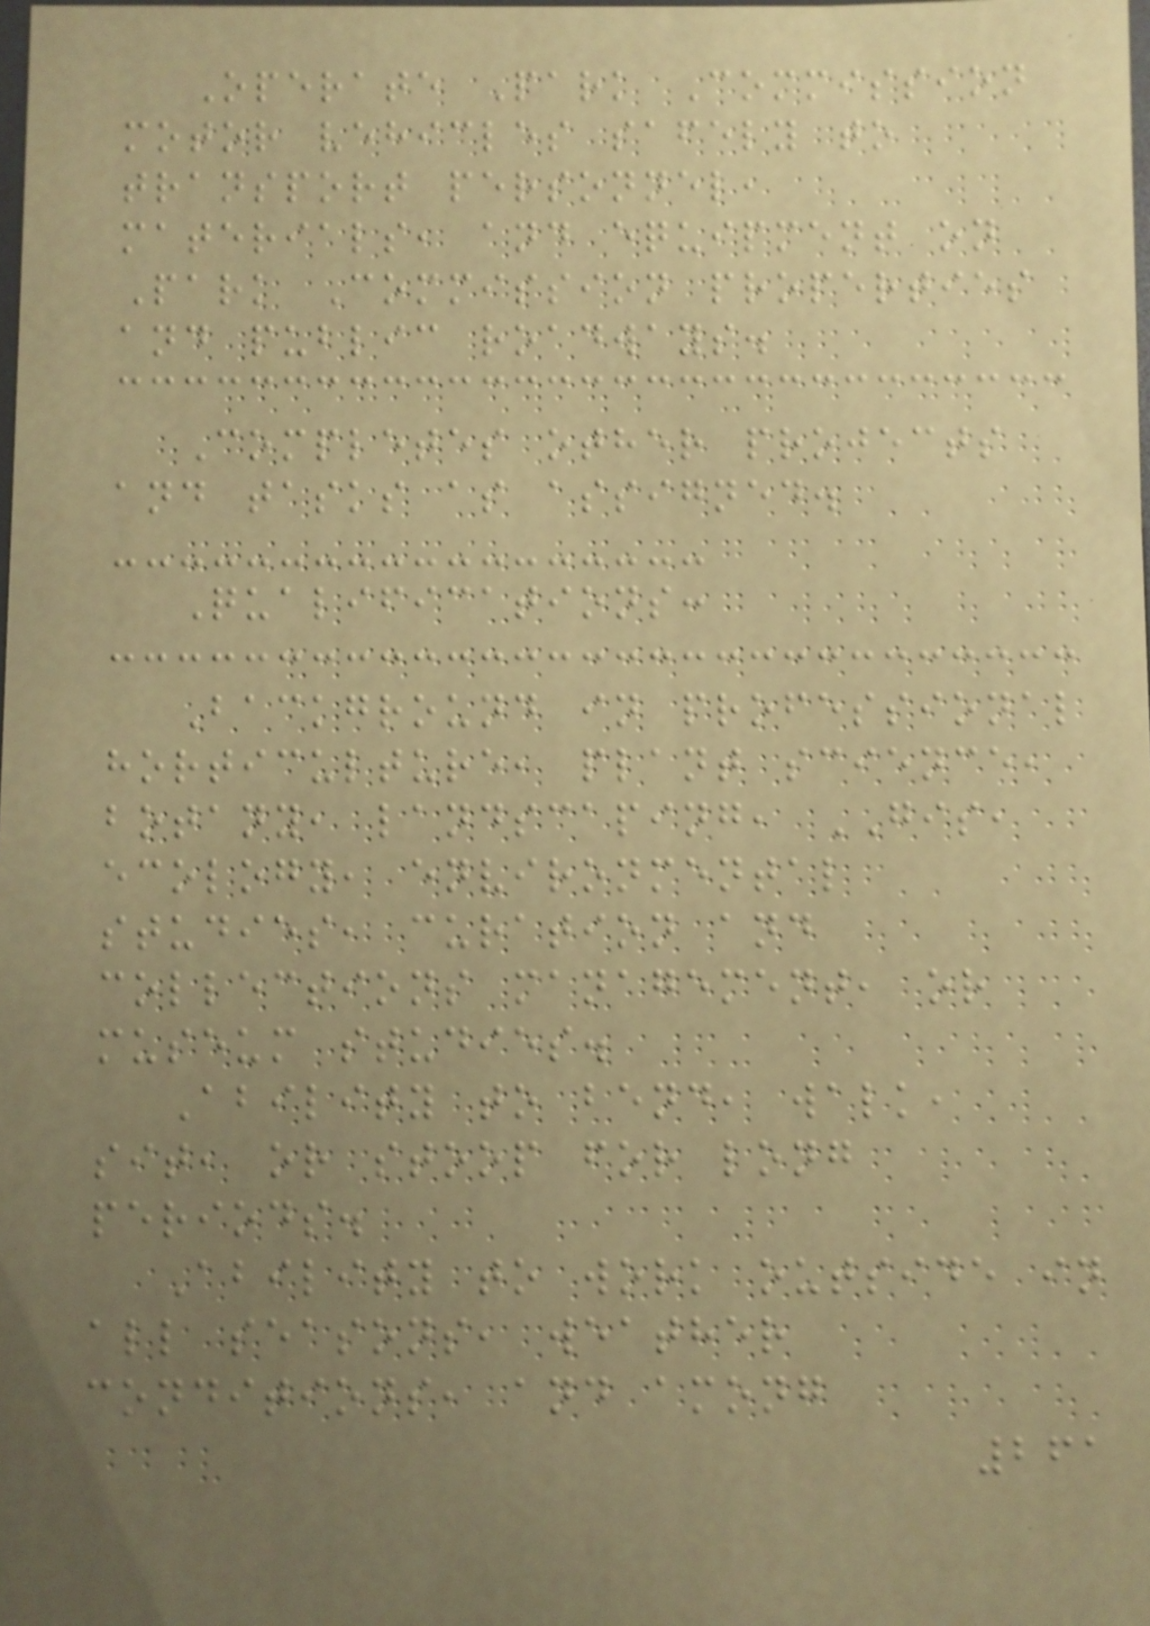Operate Park Commission
motor vehicles safely to
transport personnel,
materials, and equipment on
Park Commission properties
and public roadways.
Completes other projects
and tasks as assigned.
Qualifications:
Background in professional
horticulture, plant science,
botany, landscaping, GIS,
ecology, environmental
studies, curation and
collections management, or
museum studies.
Ability to bend, walk,
sit, or stoop for long
periods.
Ability to work outside in
all seasons, weather
conditions, and among
261
